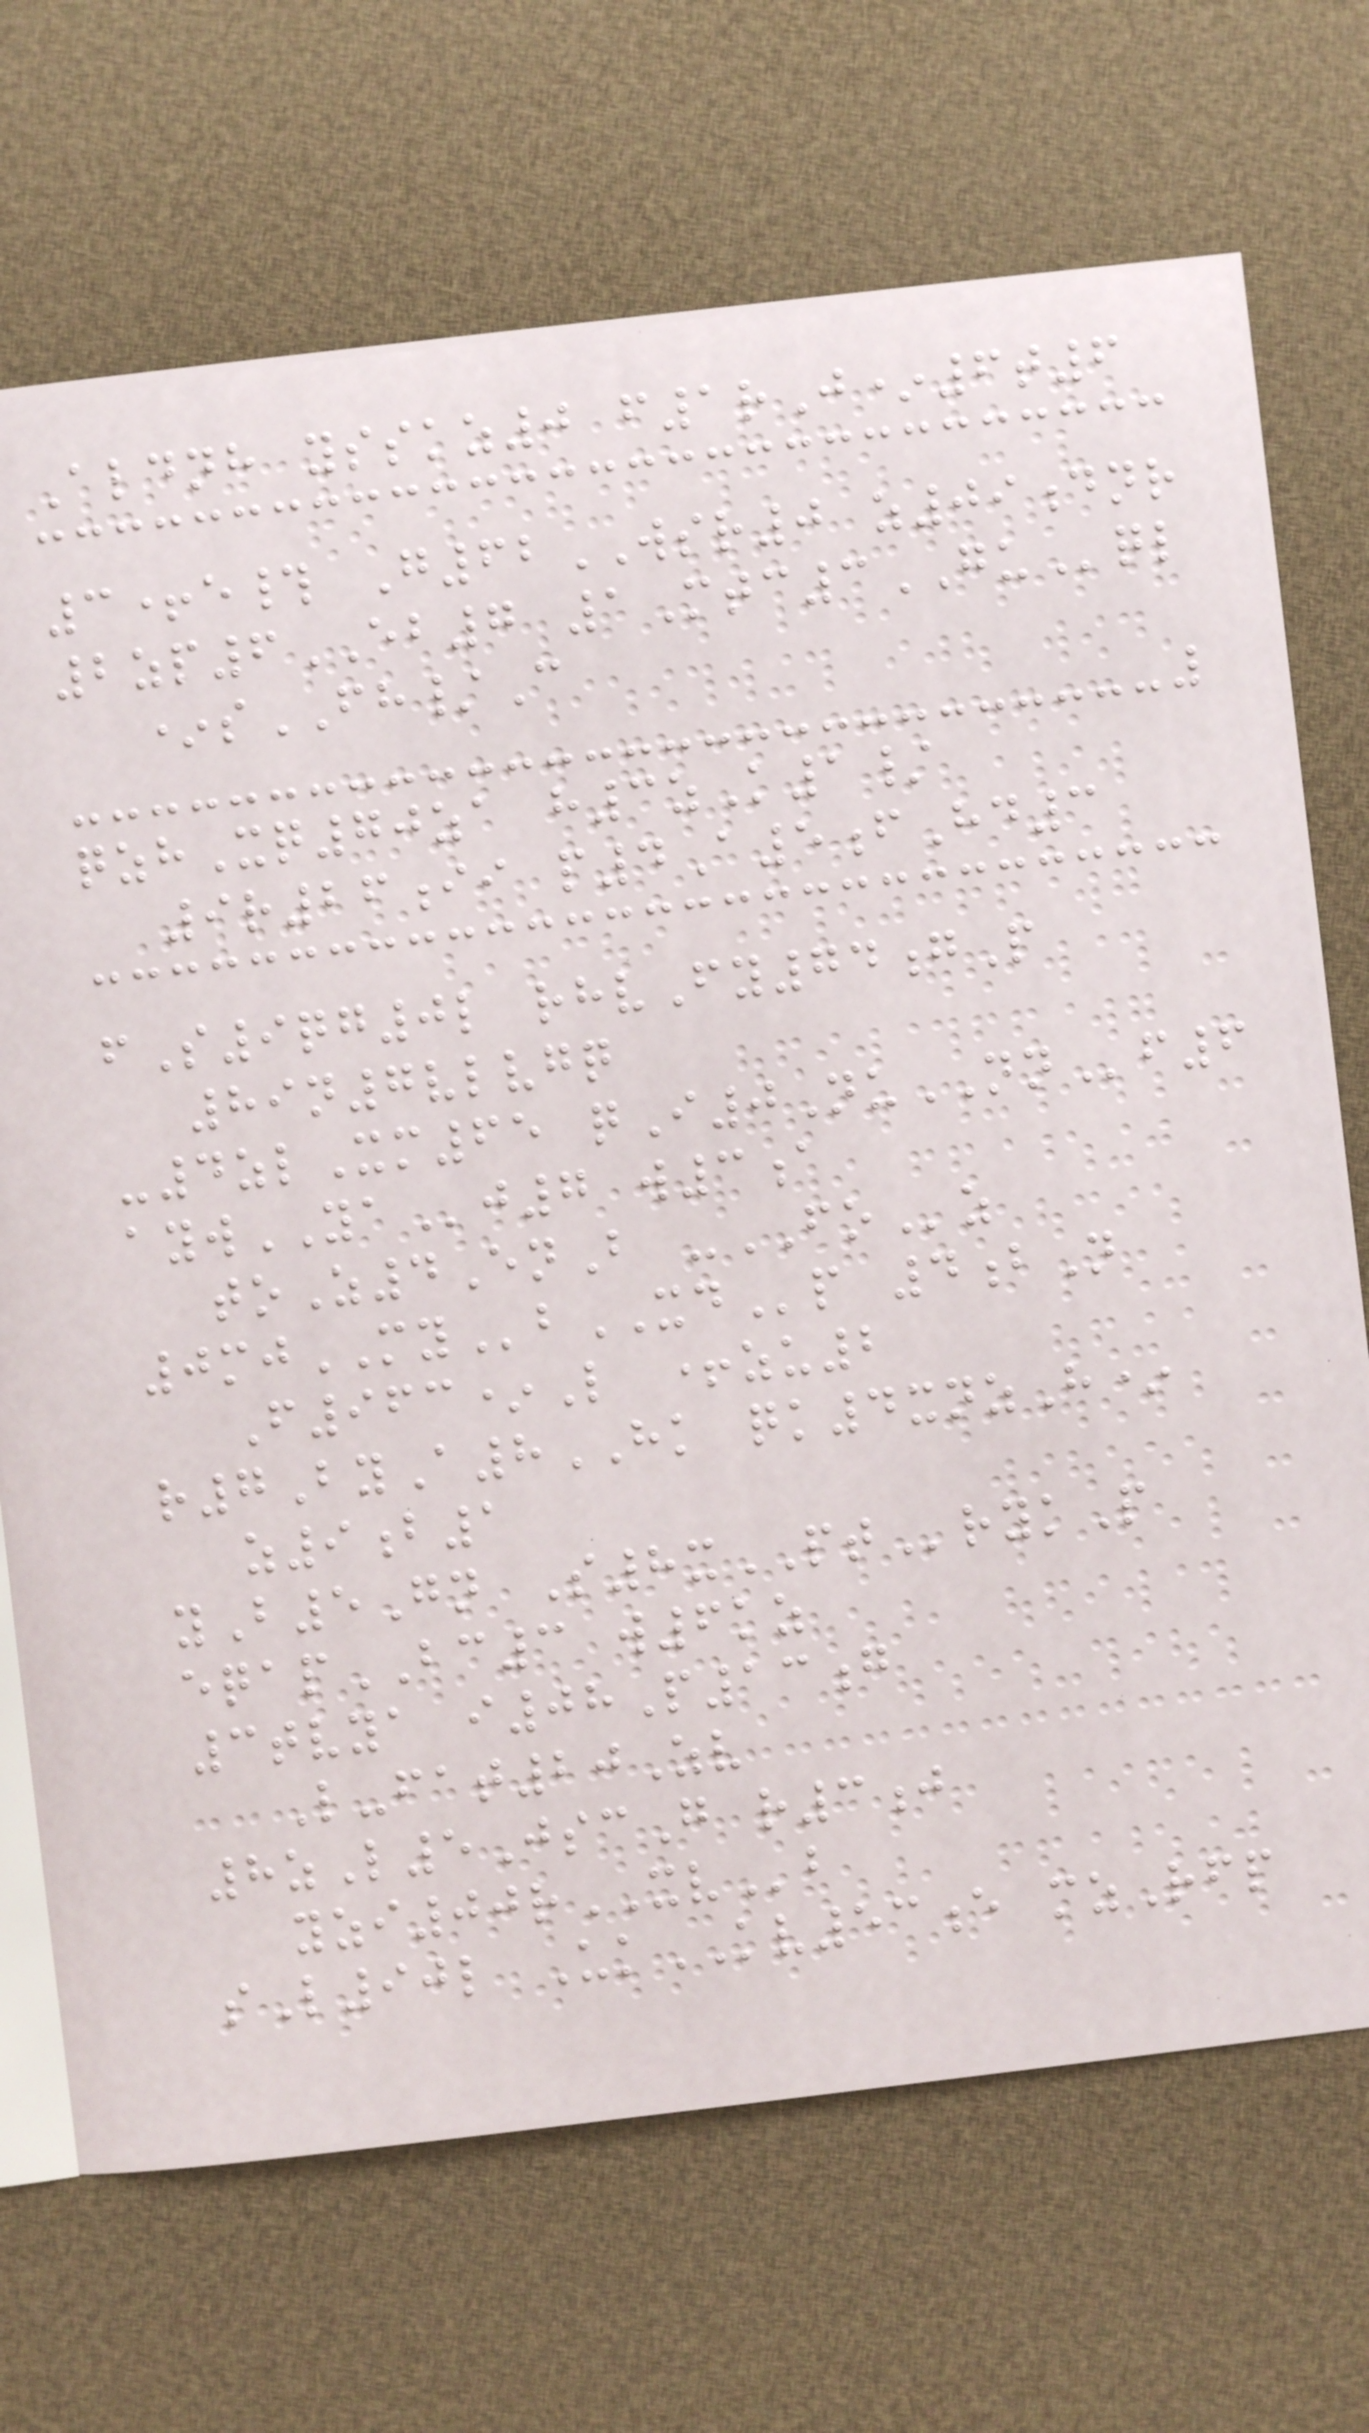Aldnh ysskz0 f1rJ*6t6
3+e# G62WSR0 z09dnr
2zp6EB7 1Mtc3GUql
*sFH/C
qzhXq70za h3zK1/
9r26ii p4A5fHd3
fS9qg0l rhvFy74gP
89n7vlvgq
-4zlXm65 qI0NuNNf6
aywYAj7 w3a
toZ4EnB -FOz
0mjMYbXDp 4bN
F963*L +zu2
r7ByA8HK qk4xnzH*
z9b1
yB5Gn S8xPTrykP
eqapBC3 w6kz
3tvya i08P13g
L-fat20Zv
8zL5JscG r3j
yzi00rXVb
sL90l UkKV53e mzRfp
